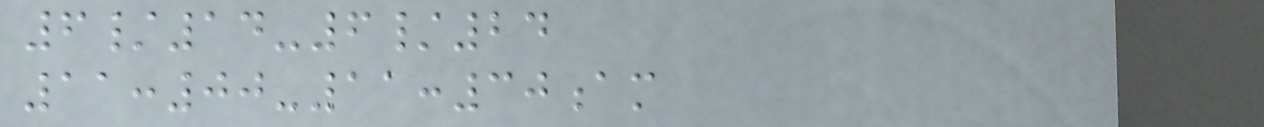6/14-6/24
11:00-11:30am
